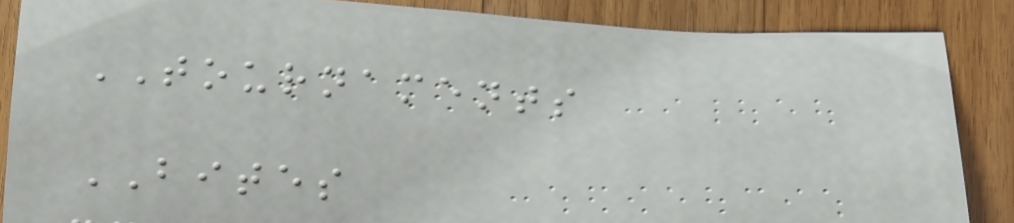TOURNAMENTS
BITES
